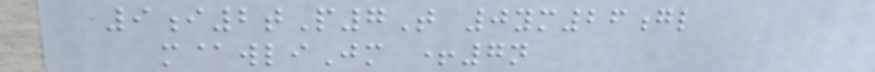9i2tP7T 0ym26gl
m@wliJm +7n
